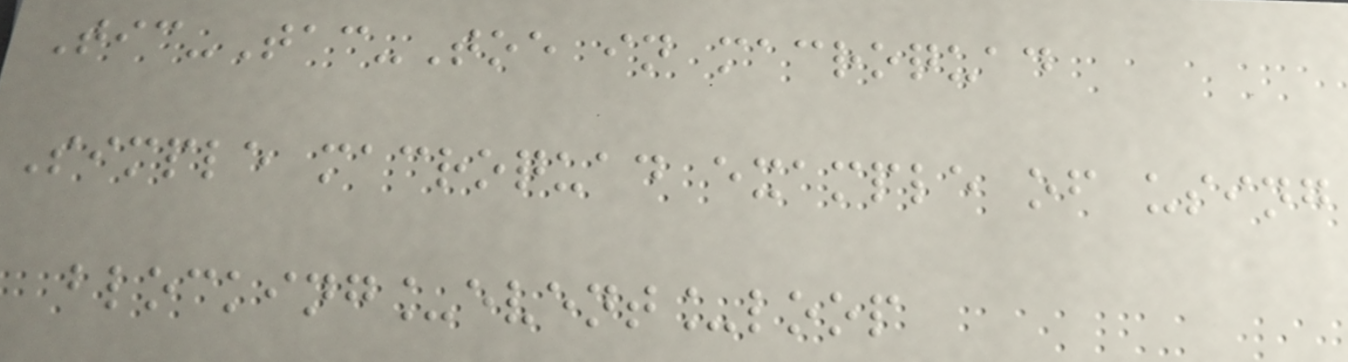Tic-Tac-Toe in macroquad
Simple macroquad example of using
blocking_event_loop
